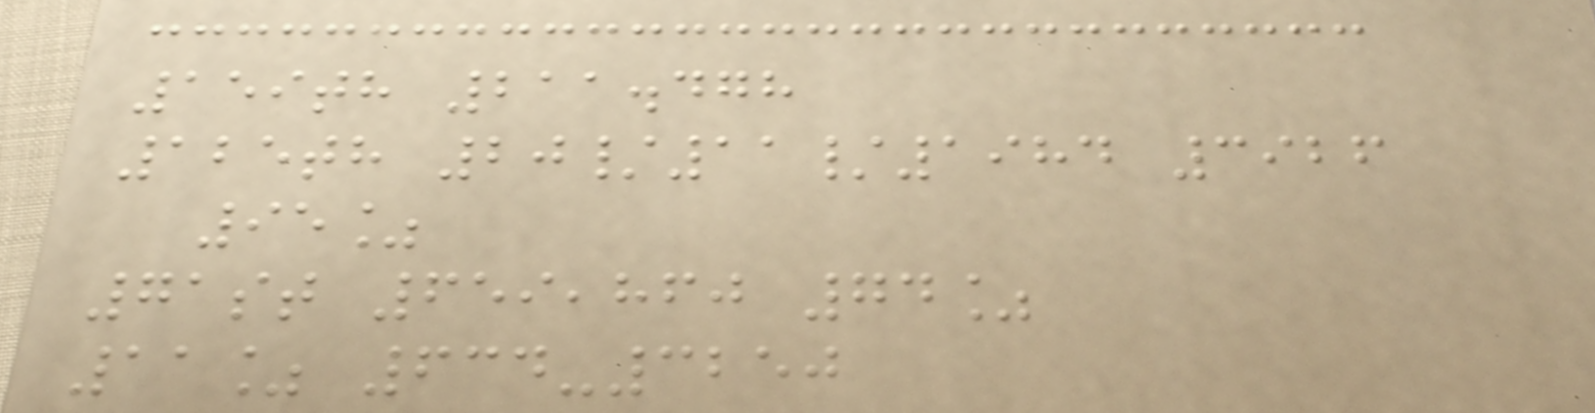159th 211.478
125th 20/11/1984 3926
95%
71st 659,860 74%
11% 634-3250
